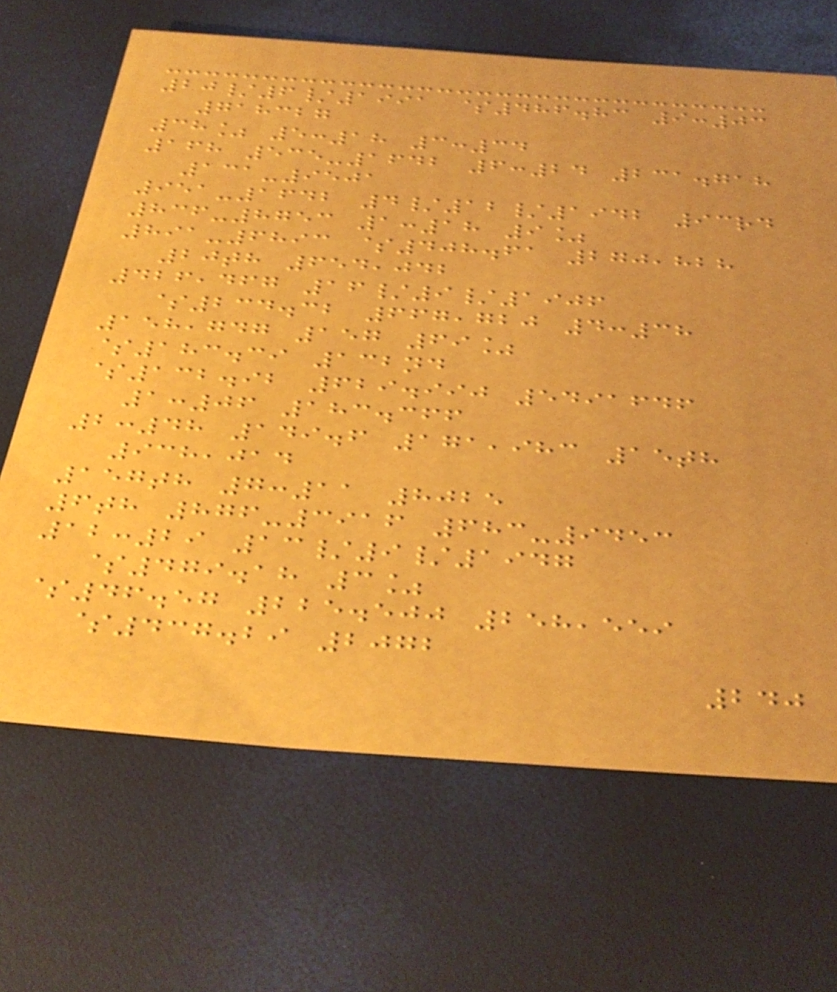20/6/1991 $486.83 9:03
718327
38% 5:18 3:34
168 535-1642 6:24 231.718
131-9501
951-1642 4/12/1942 93rd
836-8753 1:18 9%
891-6893 $408.61 270,828
20th 654,042
426,467 16/9/1906
$234.32 667,720 4:38
158,747 157 69%
$183.39 132nd
$132.92 629.990 5491646
1:06 183.366
2:48 149.6 171,983 15th
938,014
157th 7:11 8025
6th 876-3916 683-9453
12:29 13/9/1947
$479.18 3%
$46.57 225.500 258,559
$437.29 2072
240
